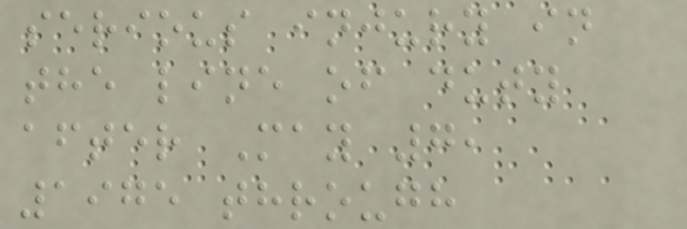serious injury in
the line of duty
after May 7,
1975 through
